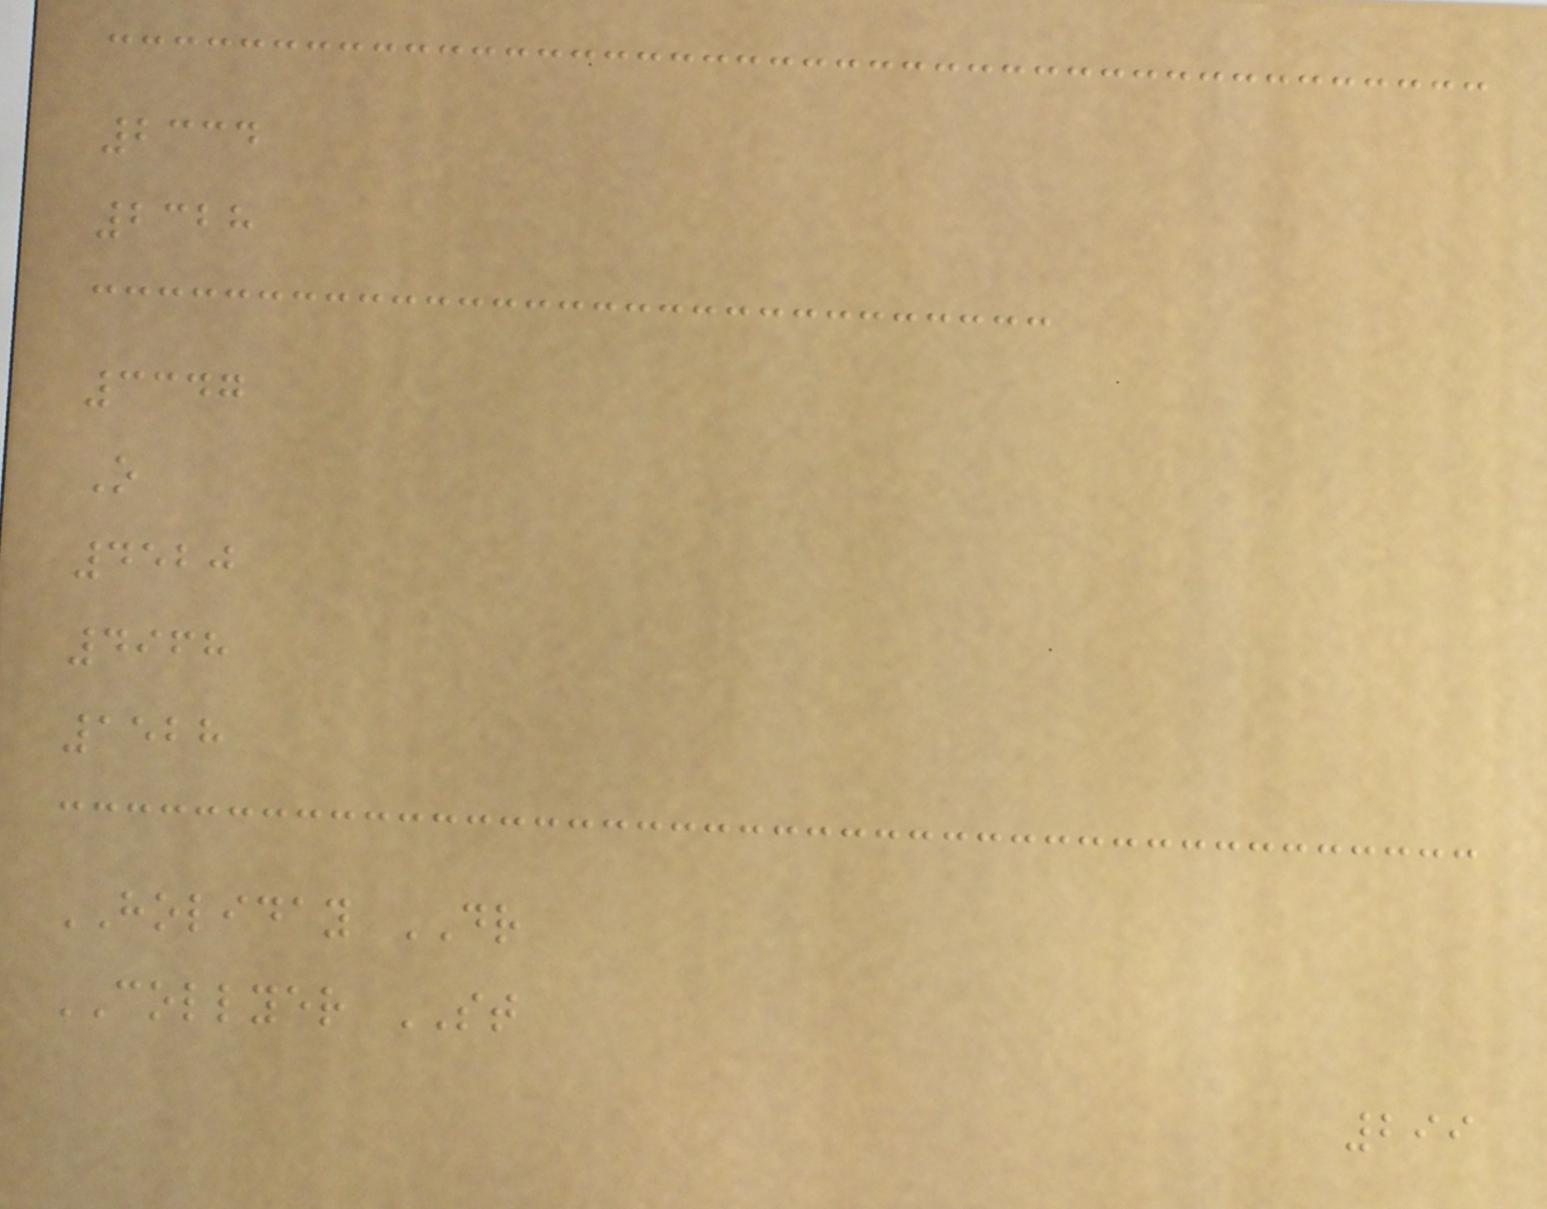2334
2328
3347
O
4520
4968
1528
HOLIDAY DR
COLLYER ST
299
